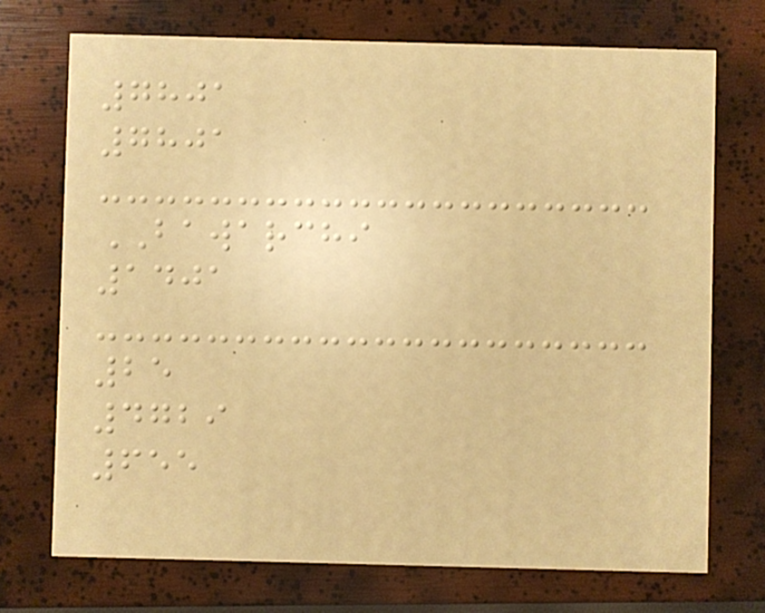7801
7801
BAWARCHI
1401
25
4729
655
